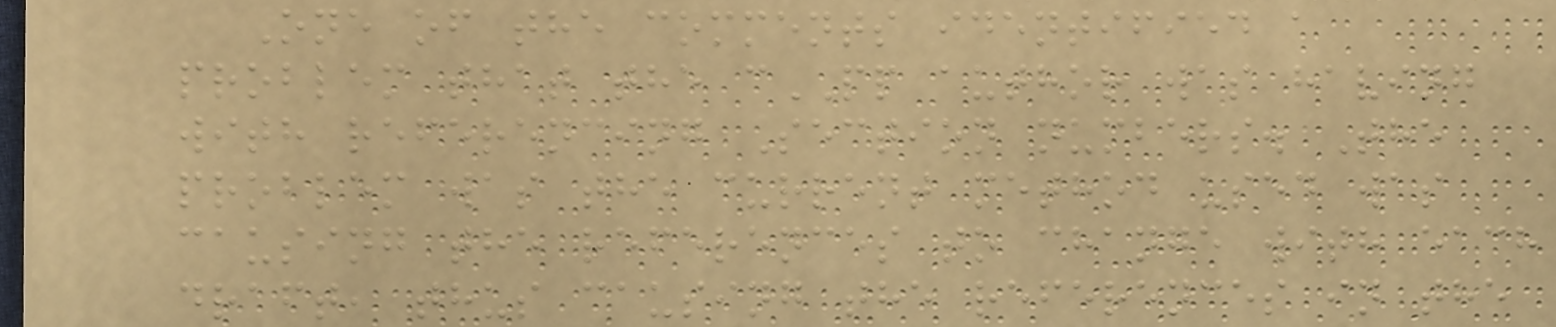One of the comments identified a
problem that the cPP author was having
with referencing Section numbers. The
problem was the current method used was
causing the references to change with each
draft, thus causing the references in the
